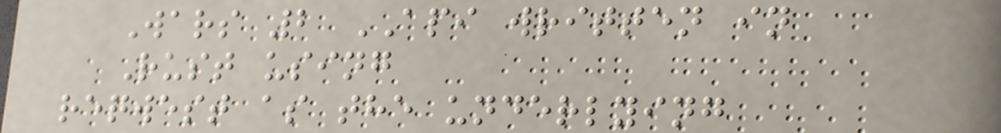Wars 2 API written in
Rust using
reqwest as the underlying
